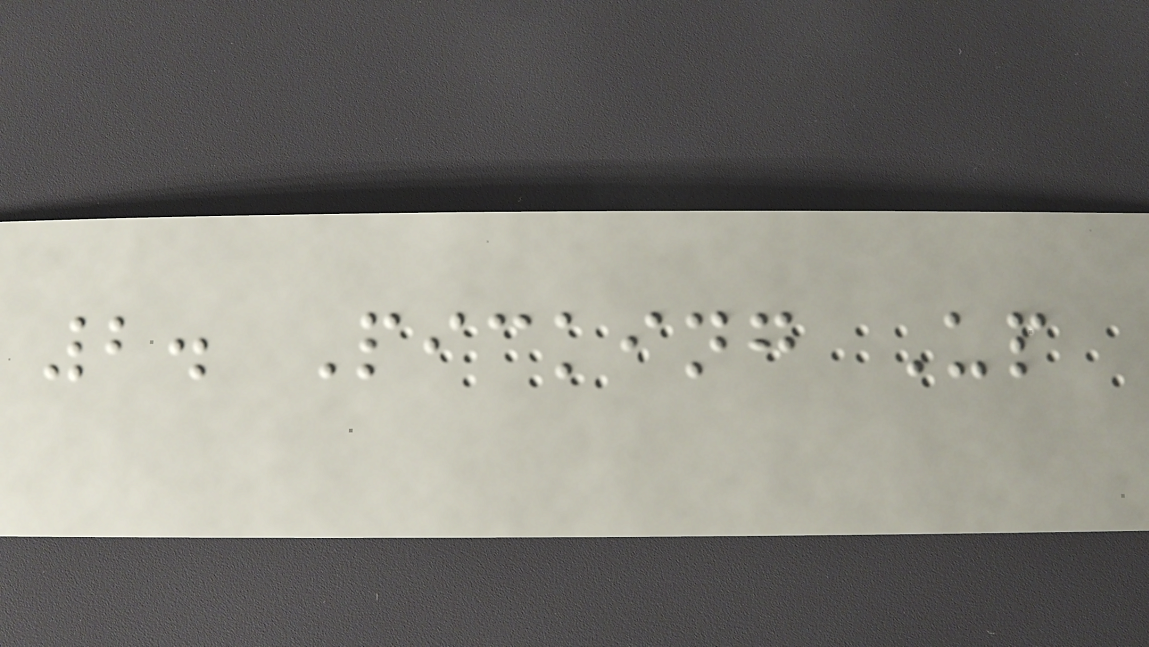2. Picking Up
